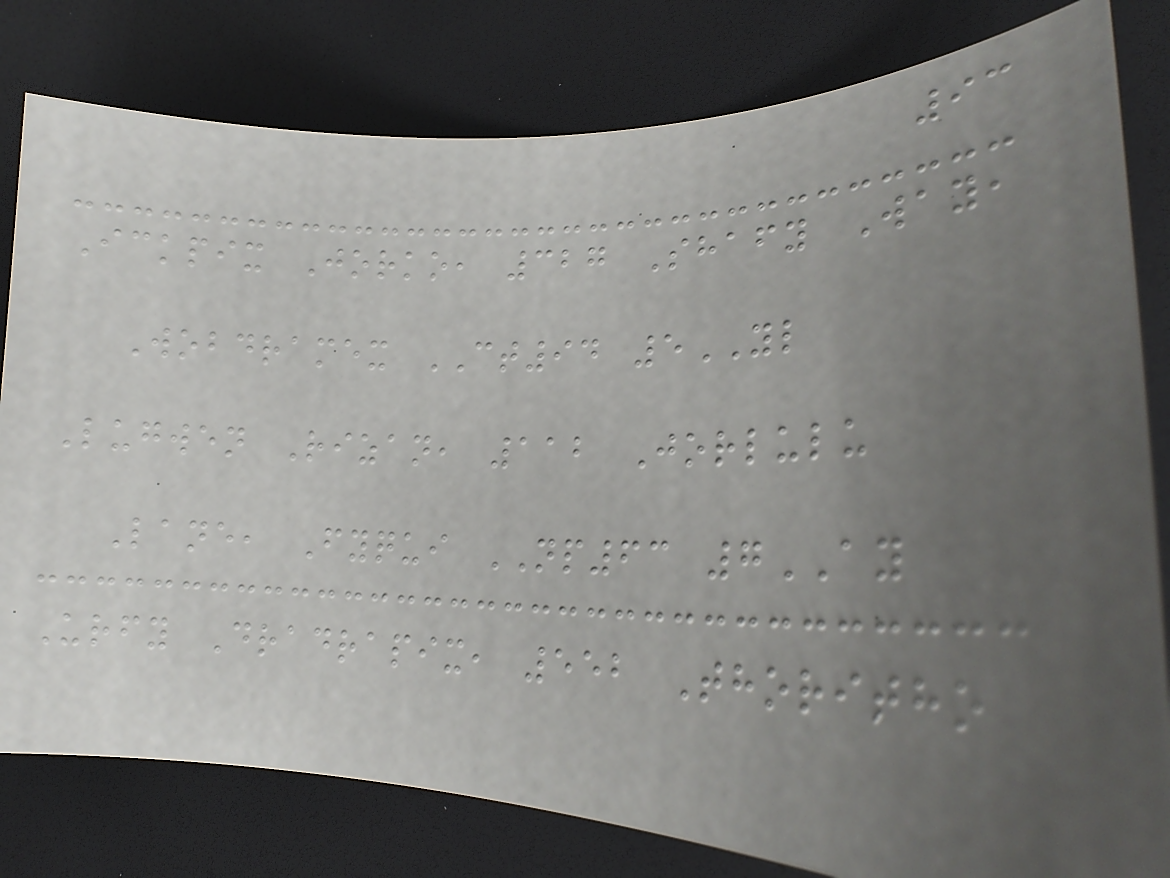93
Ickpix Jorko, 327 Shafy Way,
Wobdramex CT94 5YL
Lugwen Rizan, 112 Jorlulu
Lane, Fyqui NP63 7AY
Urfy Dradrapix, 552 Thoritho
